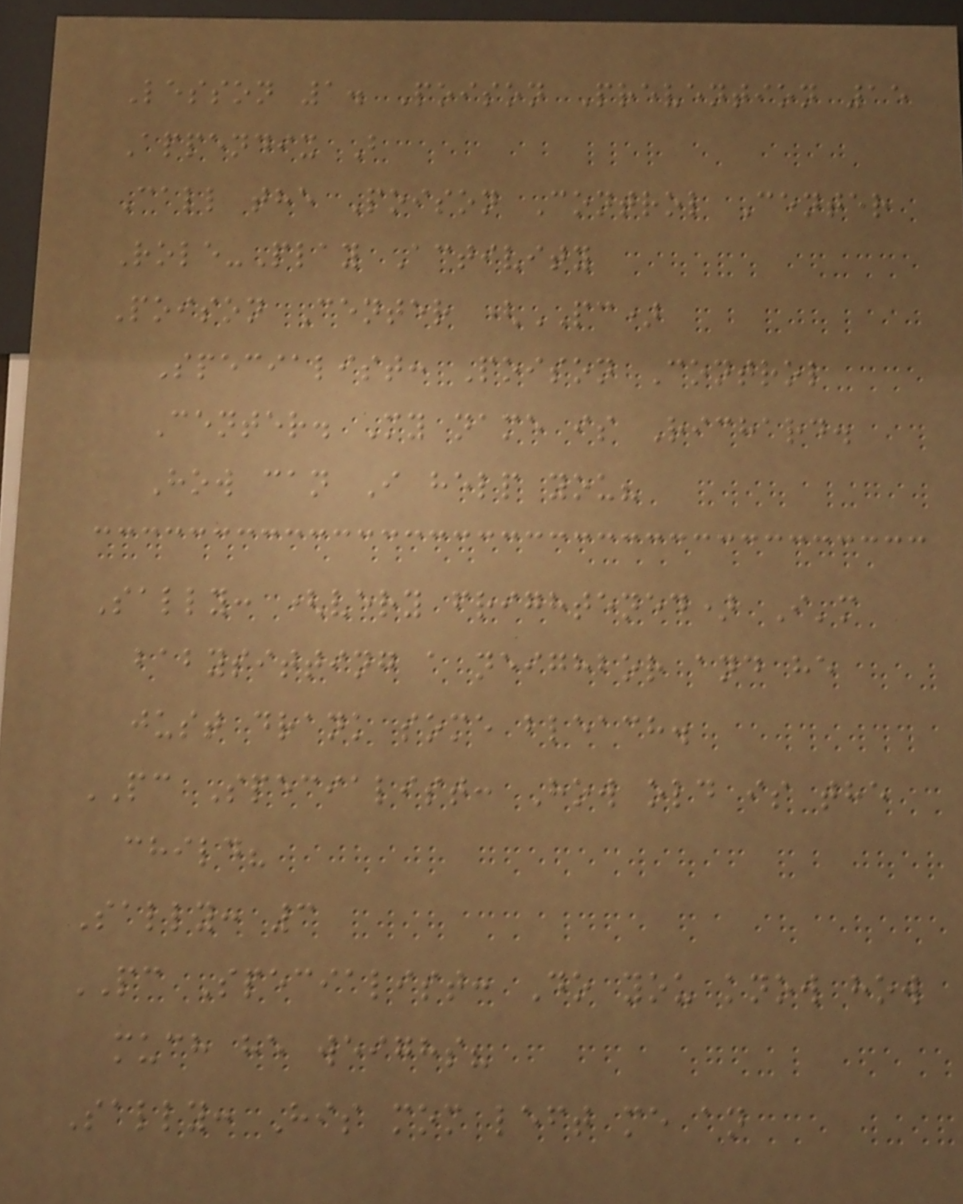Lesson 1. Poison Prevention 15
Appendix B
Call the Poison Control Center
Role-Play Activity
Poison Center (PC)
Specialist: Poison Control
Center. My name is Richard.
How can I help you?
Sally: (very frightened) I'm
babysitting a neighbor and he
just drank some bleach.
PC Specialist: How old is the
child?
Sally: 3
PC Specialist: Do you know how
much he weighs?
Sally: His mom left me an
